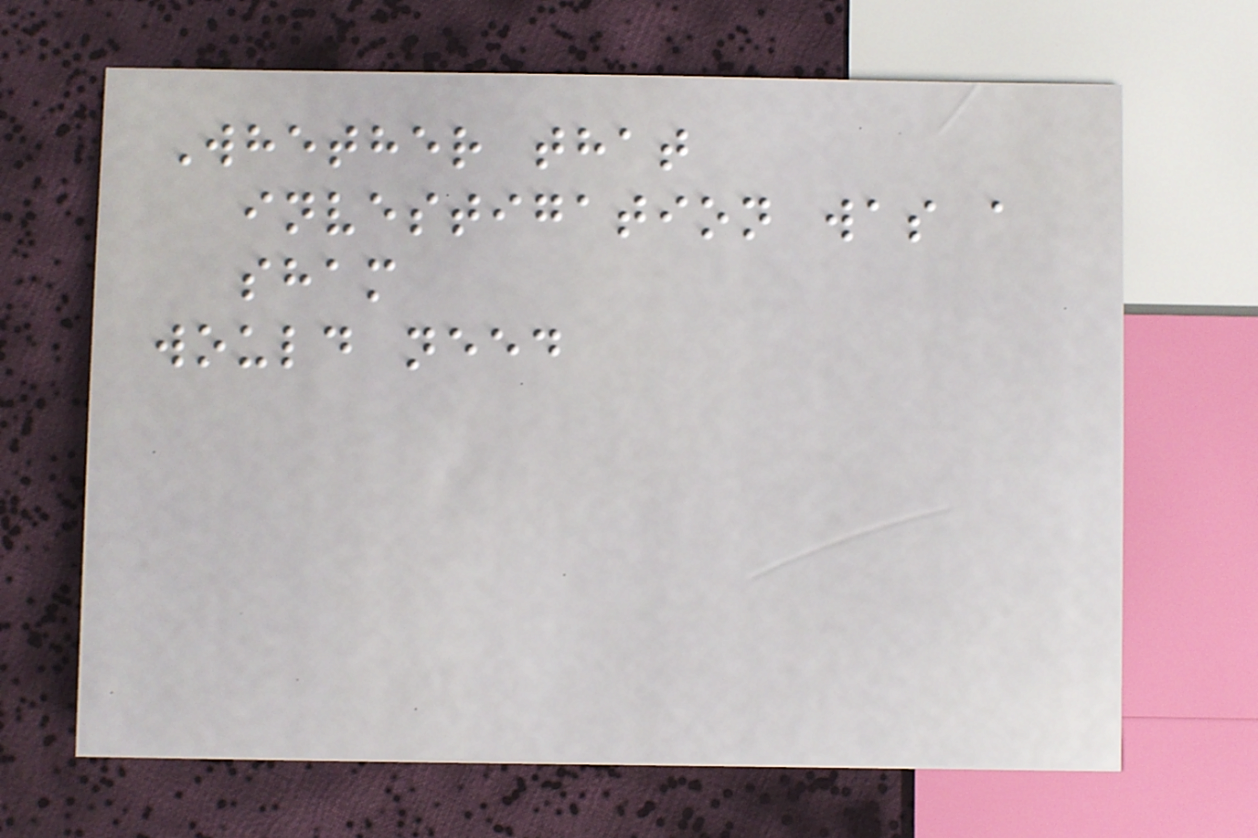Whether that
investigation was a
sham
would need
